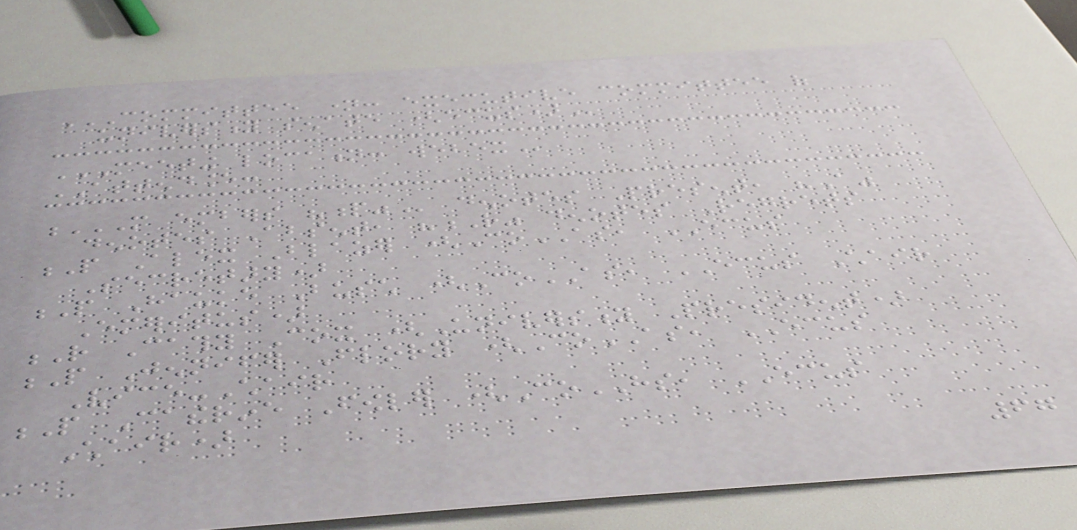COMMITTEE NAME: EXECUTIVE COMMITTEE OF
UNIVERSITY SENATE (ECUS)
MEETING LOCATION: WEBEX
ATTENDANCE:
M EMBERS "P" denotes Present, "A"
denotes Absent, "R" denotes Regrets
P Alex Blazer (CoAS, ECUS
Secretary)
P Hauke Busch (CoAS, ECUS Chair
Emeritus)
R Cathy Cox (University President)
P Jennifer Flory (CoAS, ECUS
Vice-Chair
P Catherine Fowler (CoHS, ECUS
Chair)
67
